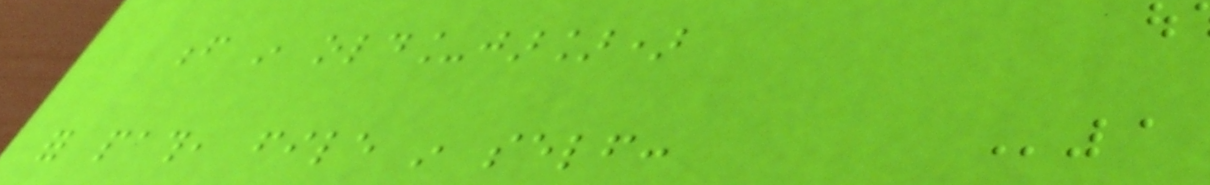f in old_jar])
for path, file in self:
